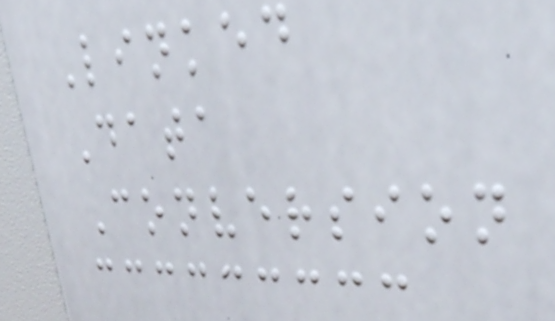Linked
Data
Conversion
